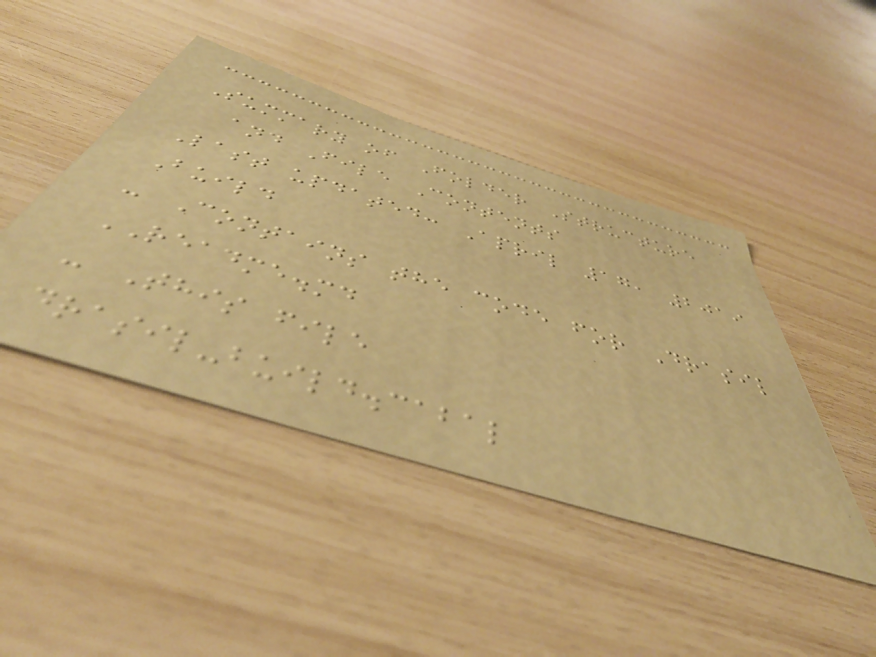Summary of Folder Structure
and File Contents
Last updated: April 17, 2019
Build
- Contains the code for Drasil
README.md
- This file
drasil-build.cabal
